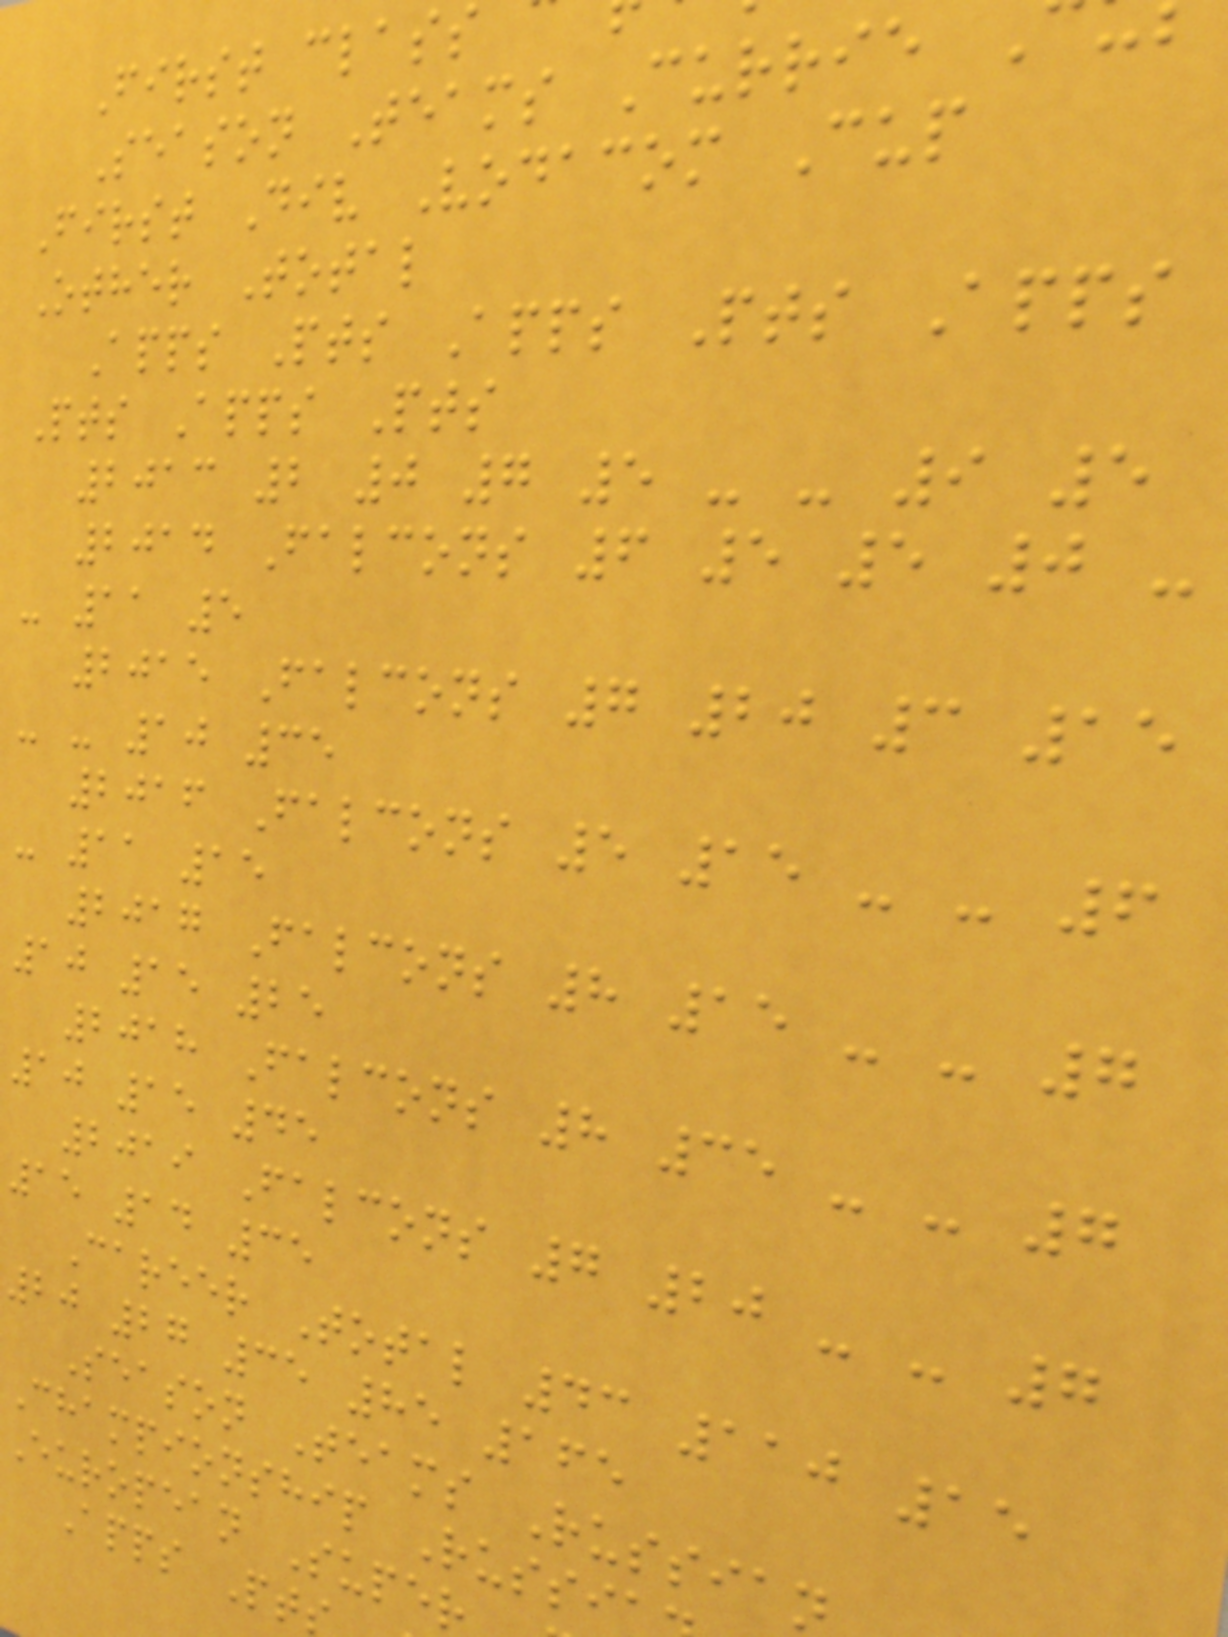First class
Season Teams Currie
First Div Vodacom Cup
Other Total
Apps Pts Apps Pts Apps
Pts Apps Pts
2013 2 0 7 5 - - 9 5
2014 Falcons 6 5 5 0 -
- 11 5
2015 Falcons 7 20 3 15
- - 10 35
2016 Falcons 5 15 - - 6
- 11 15
2017 Falcons 8 15 - - 7
10 15 25
2018 Falcons 8 35 - - 7
10 15 45
2019 Falcons 7 20 - - 7
15 14 35
Career Total 43 110 15
20 27 35 85 165
Season Teams Russia
Championship Russi
European Super
Apps Pt
